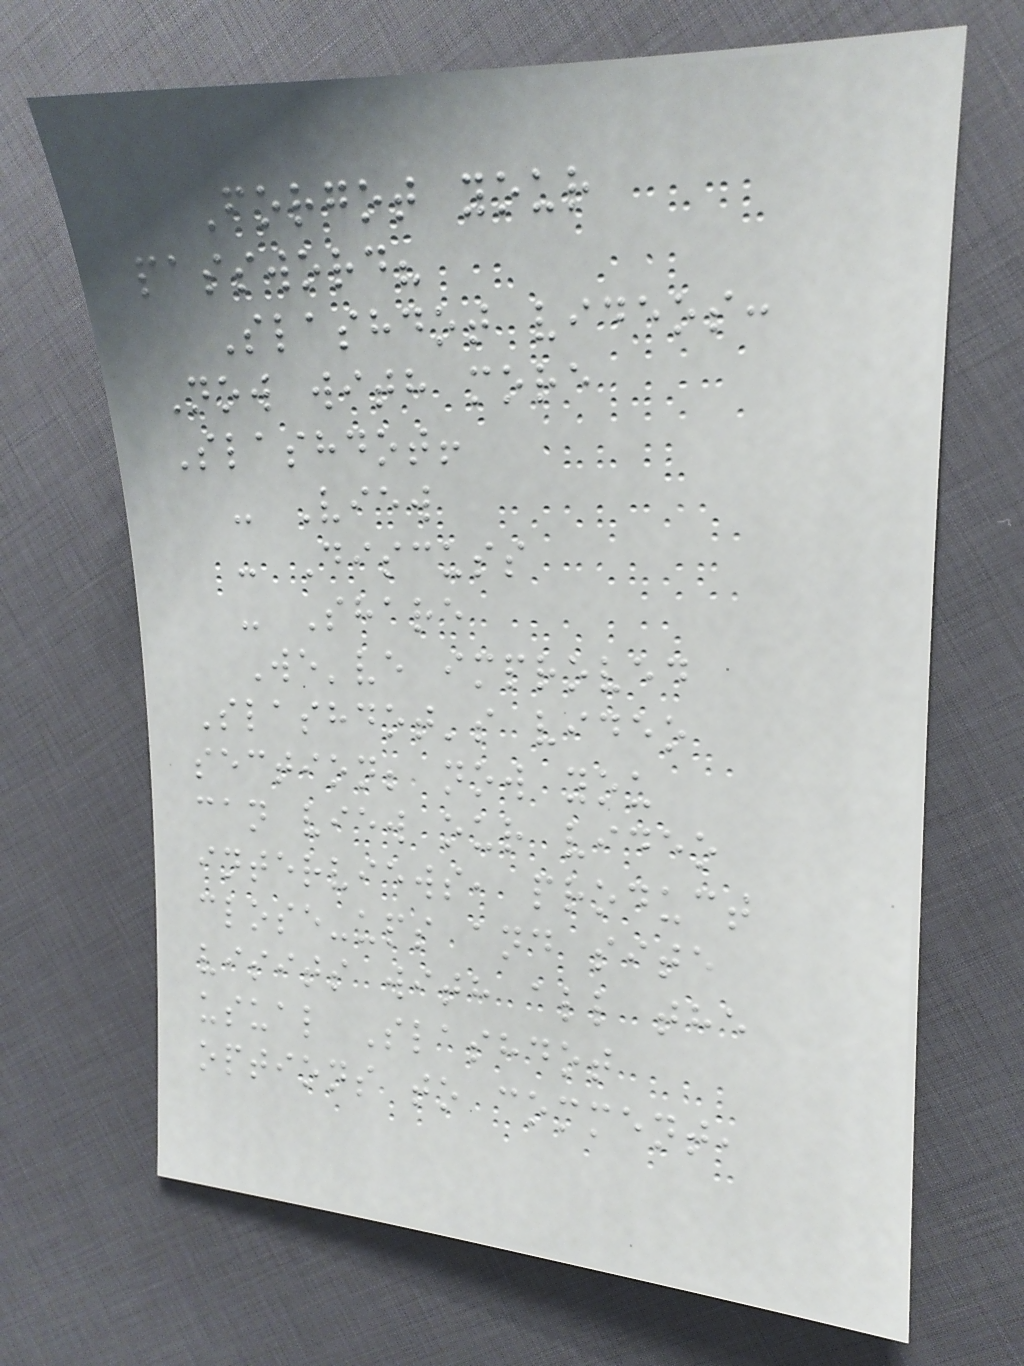Forgot your
password?
Slashdot videos:
Now with more
Slashdot!
- View
- Discuss
- Share
We've improved
Slashdot's video
section; now you
can view our video
interviews, product
close-ups and site
visits with all the
usual Slashdot
options to comment,
